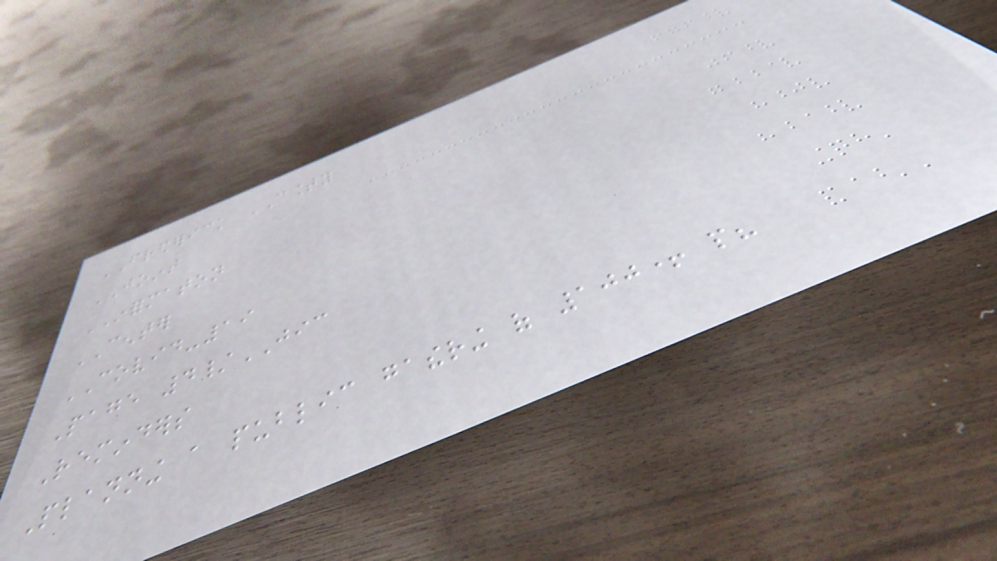FREDERICK COUNTY
JOINT
INFORMATON
CENTER
COVID-19
Page 4/JIC
Reminders
Planning a public gathering of 100+ people?
